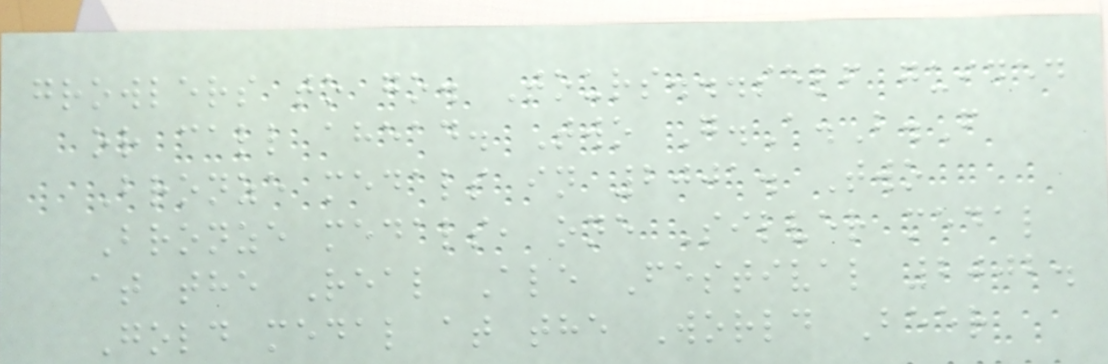growlers to go. Tours...self guided
or call ahead. Two G.A.B.F
Bronze medals in 2001. Two
Bronze medals, one Silver medal
at the Real Ale Festival 2002.
Gold medal at the World Beer
